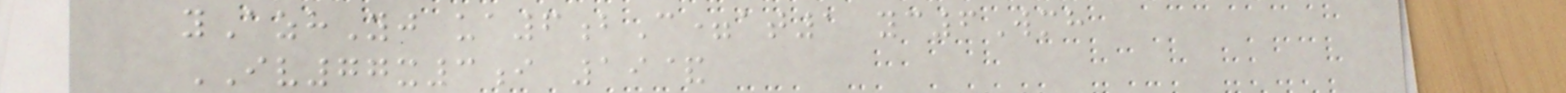yAzhYj ua6bC=at1 yc6Wmh
IV77x3i 19&
